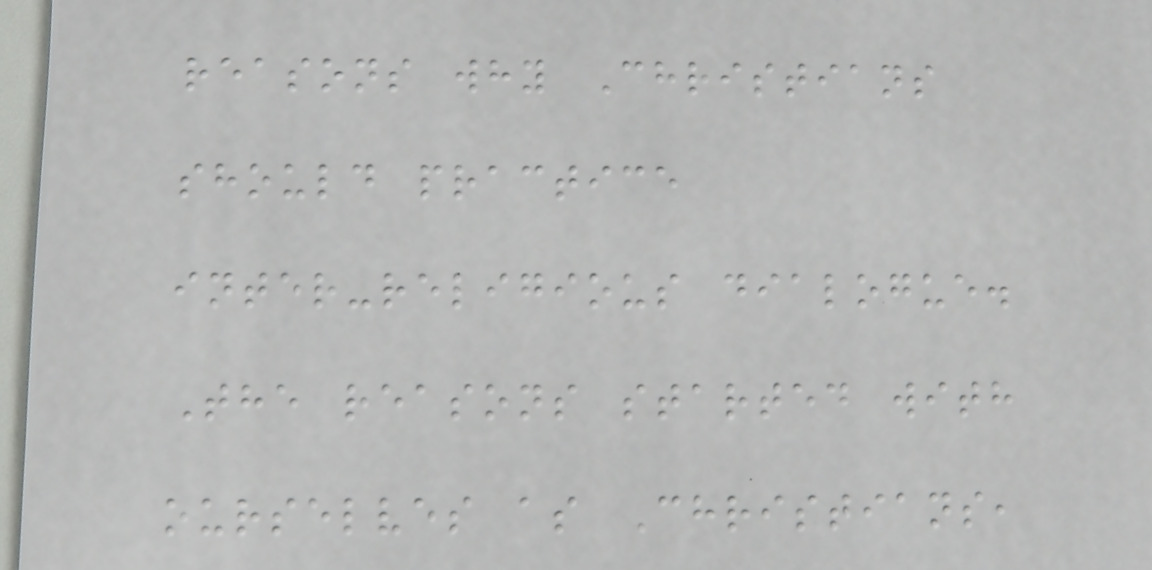reasons why Christians
should practice
inter-religious dialogue.
The reasons started with
ourselves as Christians,
